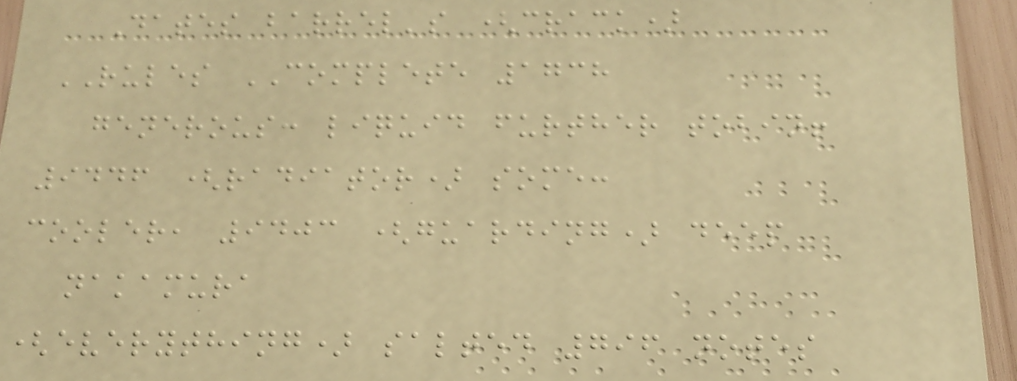Dates barrel's (crack)
RULES COMPLETE 1738
generous: liquid further tobin!
9446 (radiator) some:
cooler, 9403 (guarding) deep
nakamura
(everything) salted 796 notes
